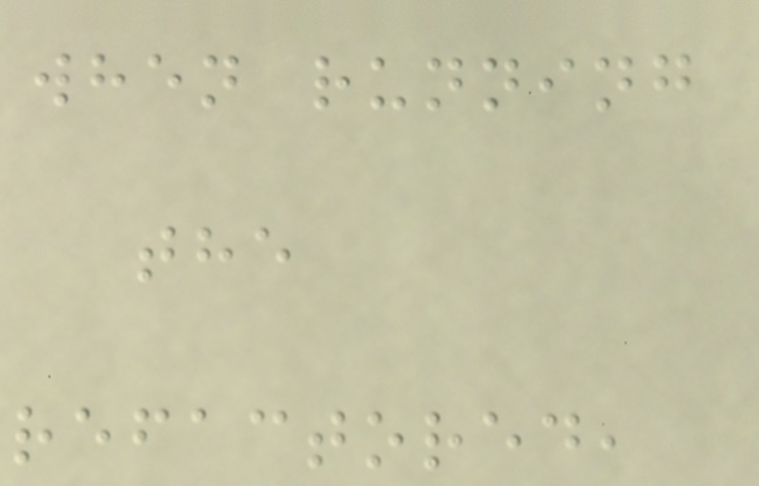when running
the
refactored,
